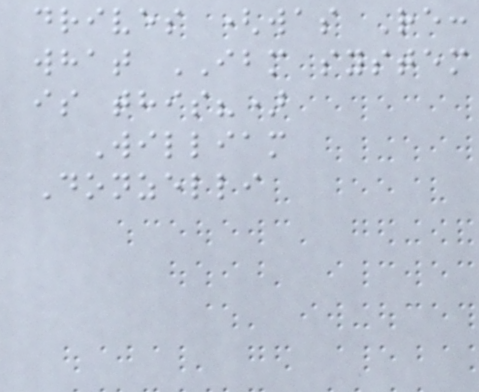drives (was Re:
what IBM system
is this?)
William
Donzelli
